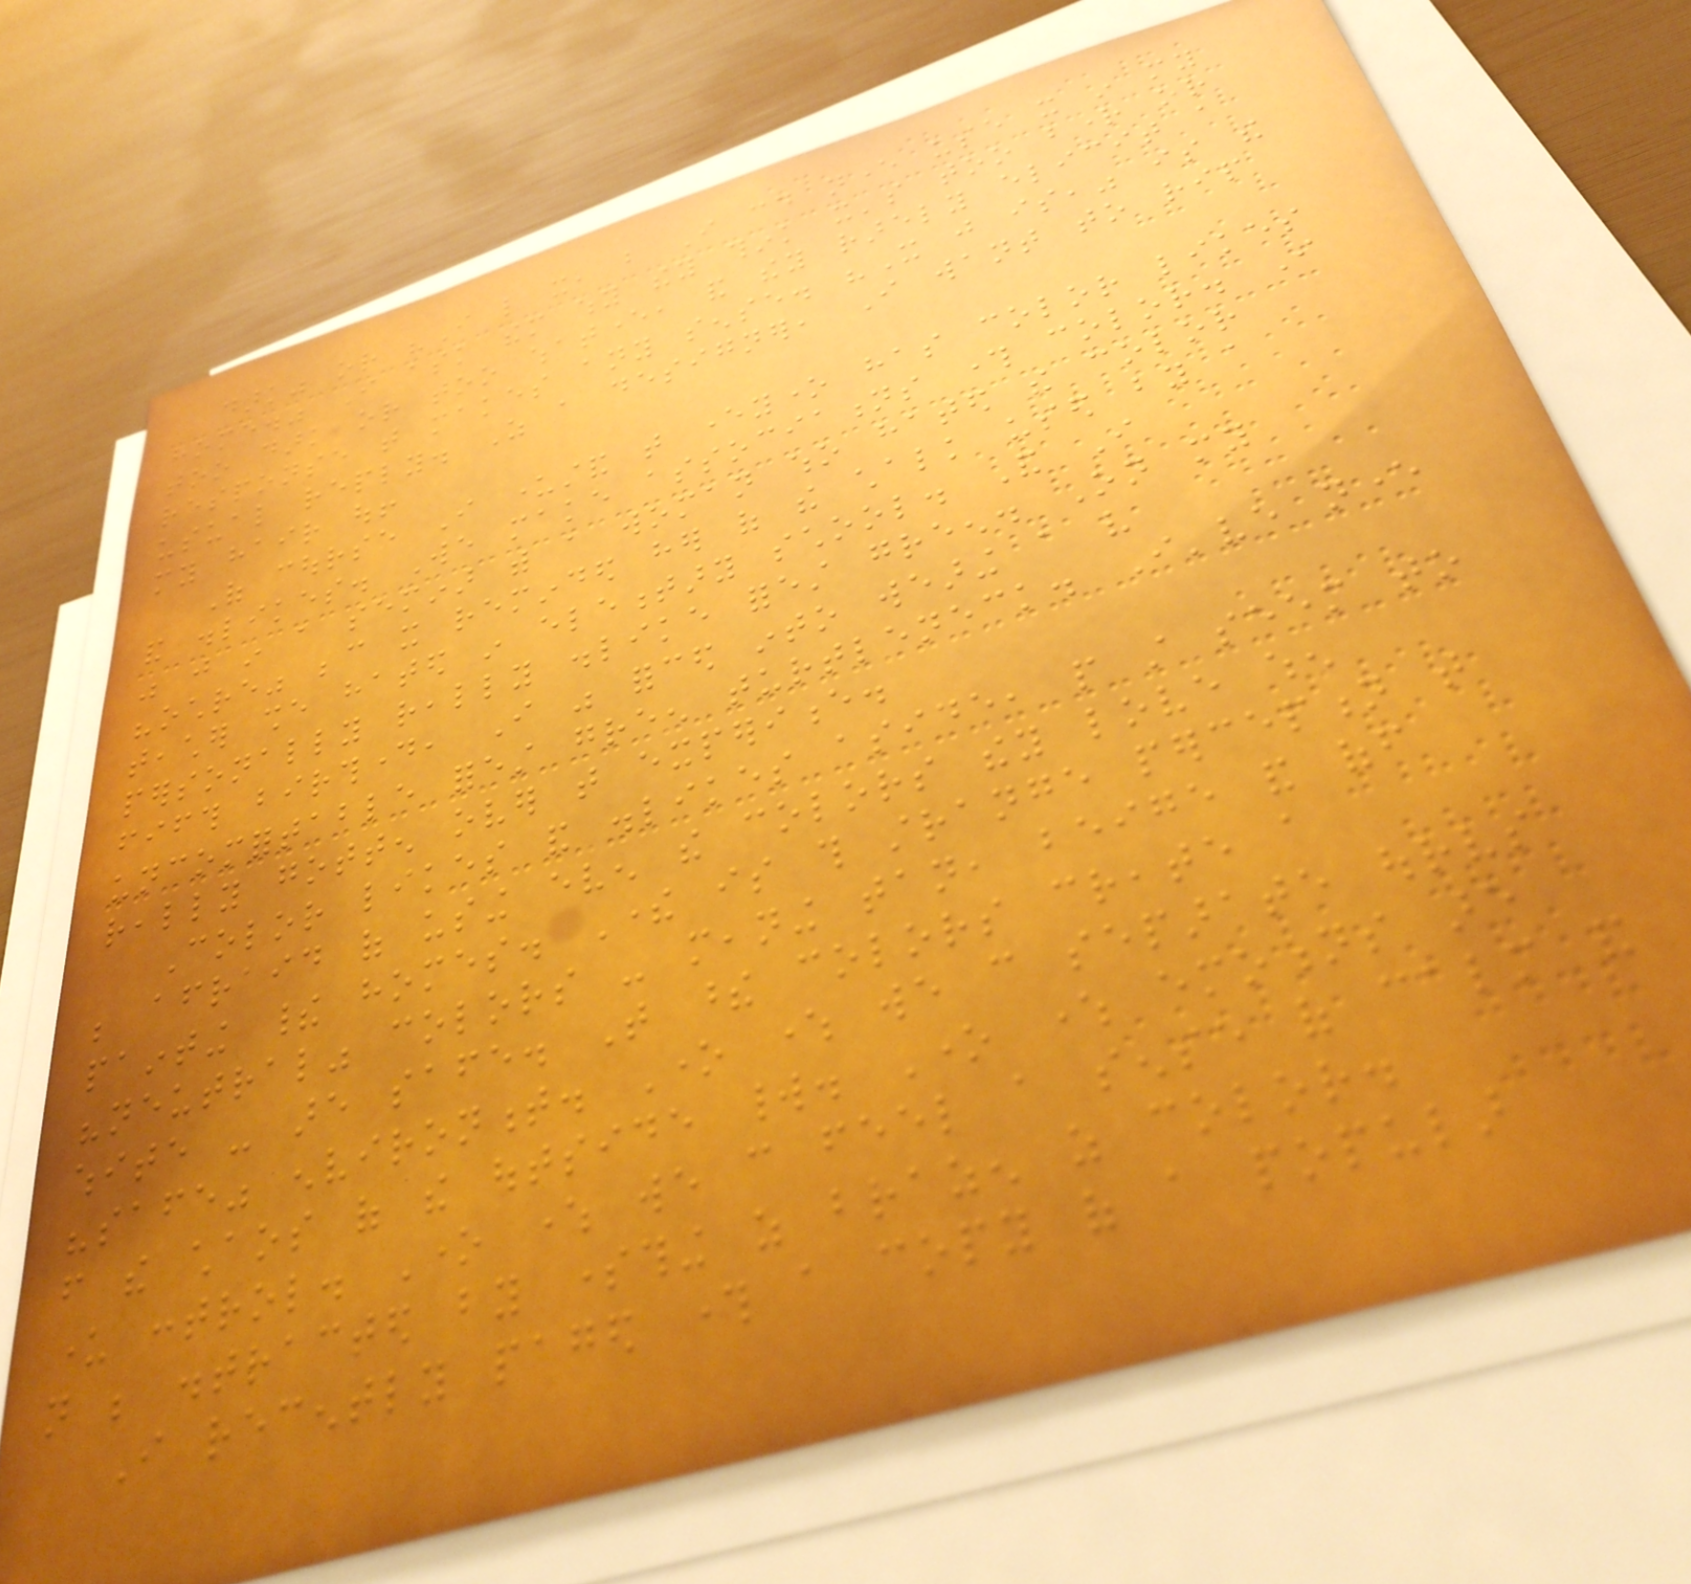dark" or "I like it, but I could never use it in my
home." I ask them why they think it's too bright or
too dark or too whatever, and they rarely elicit a
response that makes any sense. "It just is," is the
usual reply. As a designer, I want to rip
my hair out!
Of course I understand that everyone has color likes
and dislikes. We make associations through color. I
was just in a seminar with a woman who hated the color
"ochre" because it reminded her of the chalk used by a
teacher she hated in elementary school. And I
personally really dislike forest green. On my
fifth birthday, I was forced into wearing a very
uncomfortable forest green turtleneck. I've never
really gotten over that experience.
Color likes and dislikes aside, people still seem to
be afraid of using even the colors they love when
painting their homes. There is this strange perception that
"neutral" colors - meaning tan, beige and off
white - are safe. That these colors create a
"safe" environment. One where we can separate ourselves
from the chaos of the outside world. One where emotions are
under control. One where we can feel a sense of calm and
not be distracted by something as brazen as color.
I recently paged through a copy of a popular
